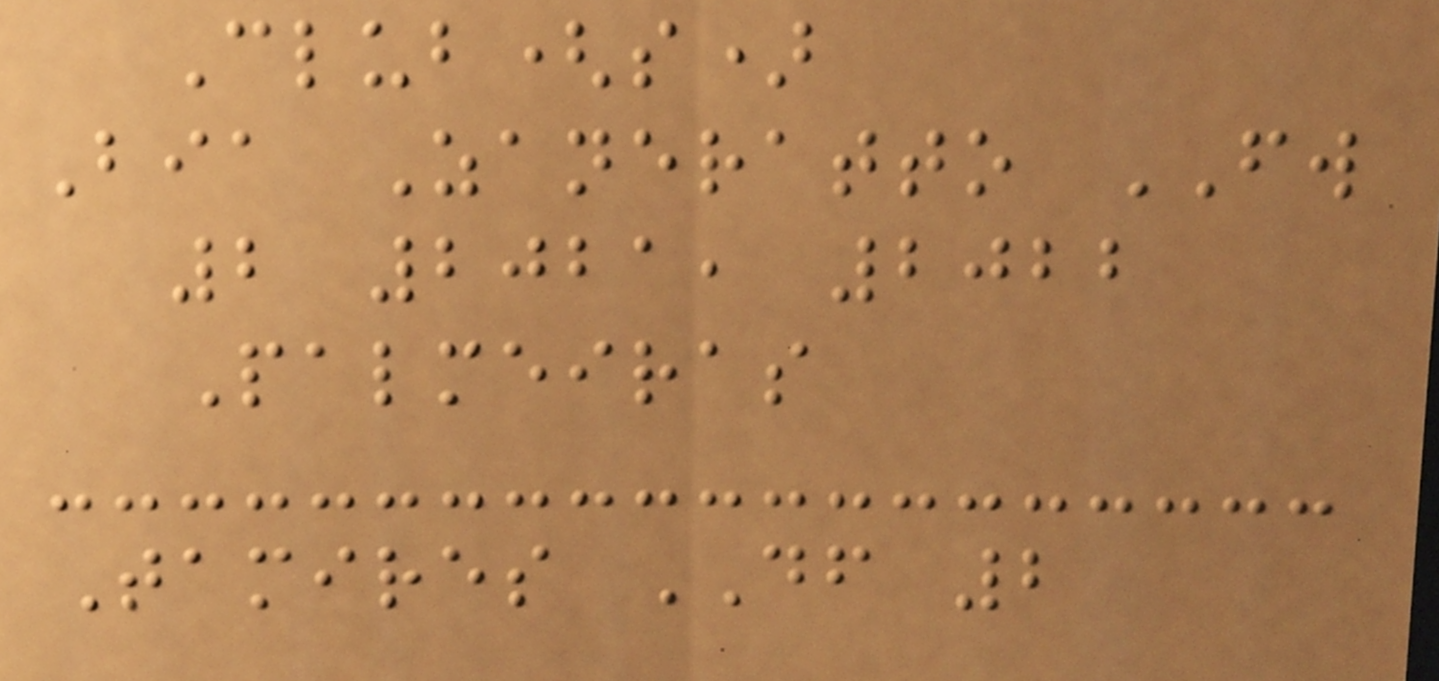Club(s)
Bia Zaneratto FW
2 2021, 2022
Palmeiras
Tamires DF 2
